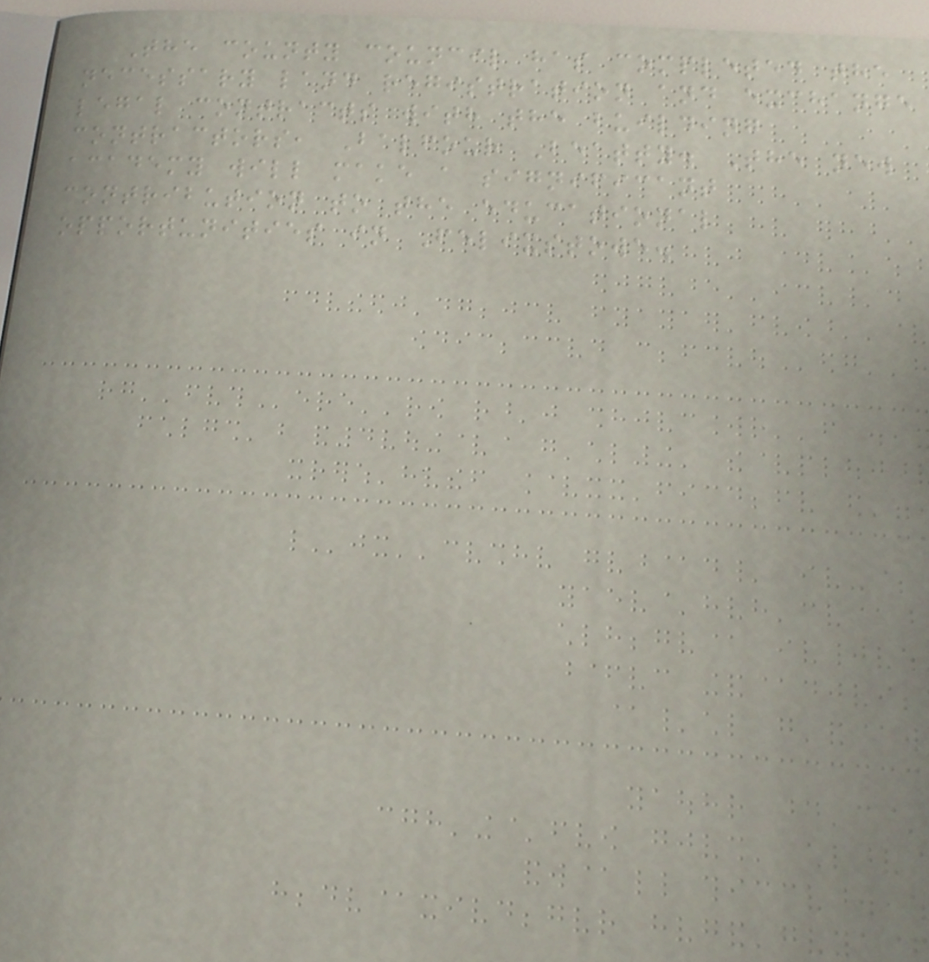The county council has completed the
necessary land registration and exchange
legal contracts with the building
contractors, Balfour Beatty. The new
academy will make a significant
contribution to the educational
opportunities in Felixstowe.
